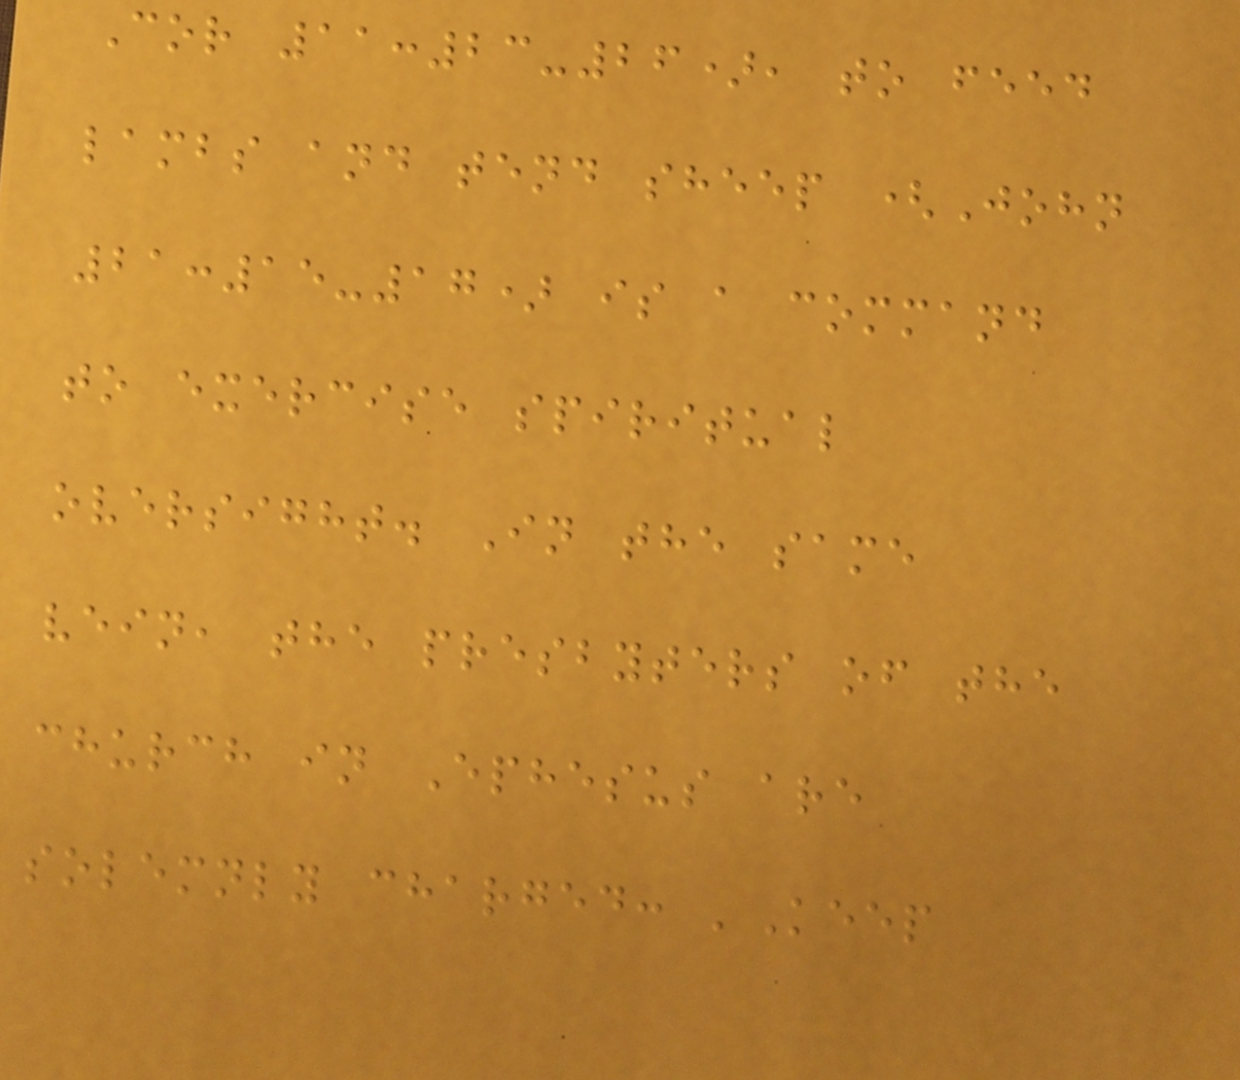Cor 11:23-26), to feed
lambs and tend sheep (John
21:15-17) is a command
to exercise spiritual
oversight. In the same
vein, the presbyters of the
church in Ephesus are
solemnly charged: 'Keep
